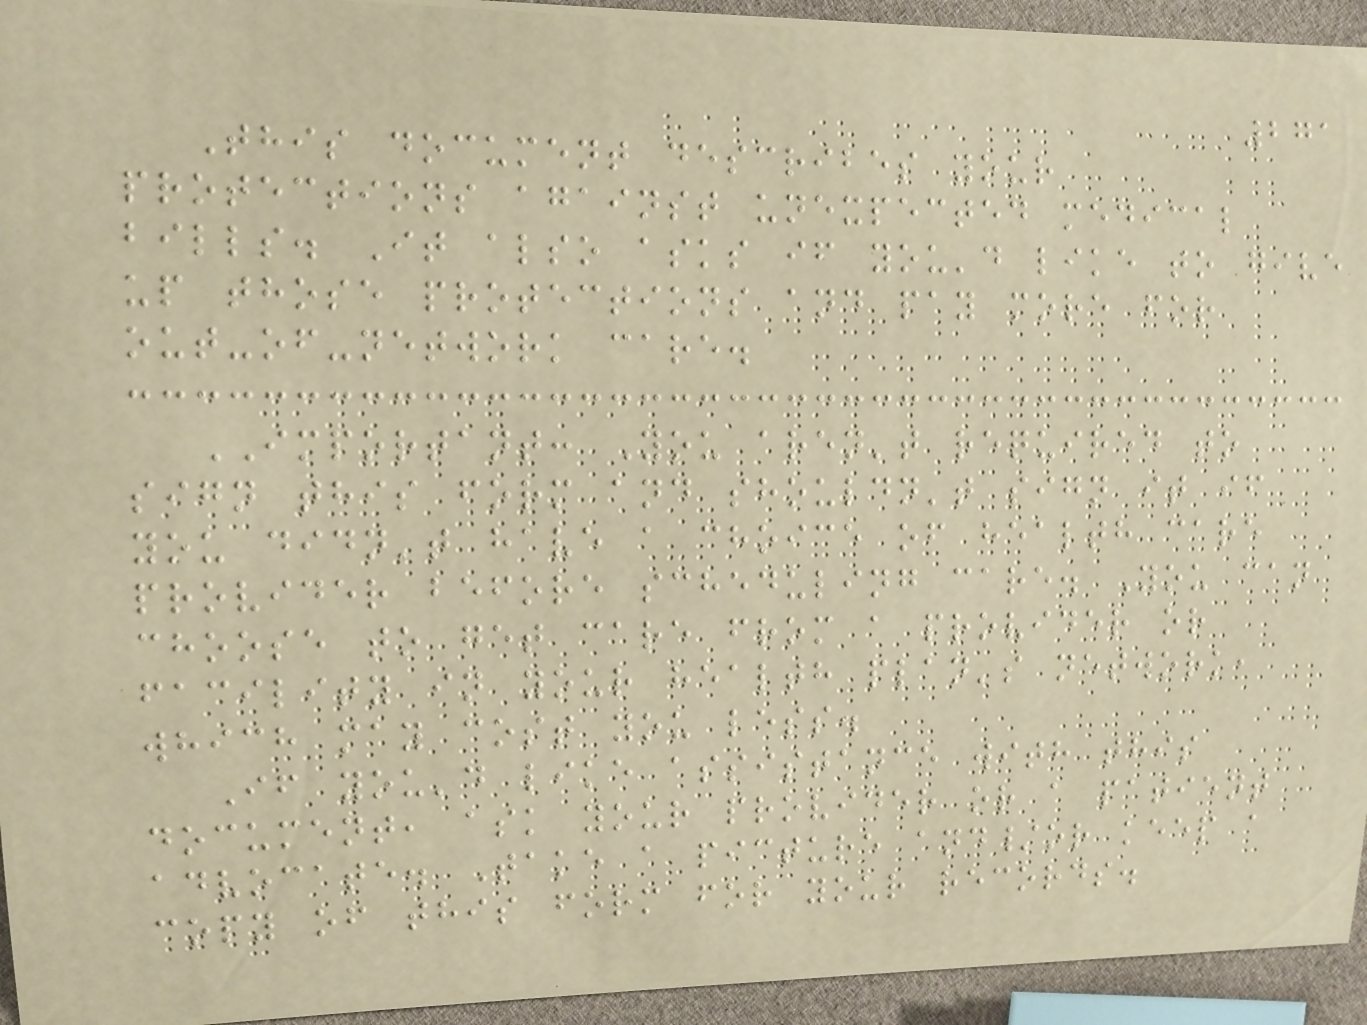271
This document describes your
protections against unexpected medical
bills. It also asks if you'd like to give
up those protections and pay more for
out-of-network care.
IMPORTANT: You aren't required to
sign this form and shouldn't sign it if
you didn't have a choice of health care
provider before scheduling care. You can
choose to get care from a provider or
facility in your health plan's network,
which may cost you less.
If you'd like assistance with this
document, ask your provider or a patient
advocate. Take a picture and/or keep a
copy of this form for your records.
